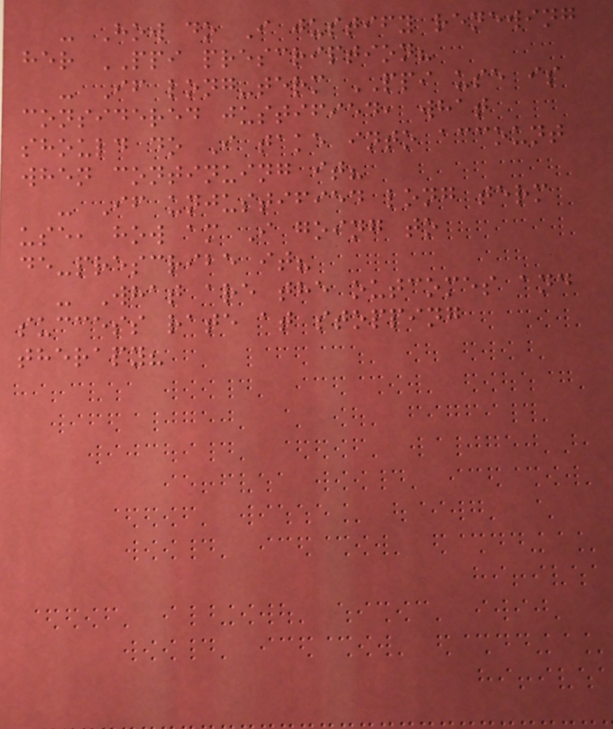- How do I justify renewing
her PPI prescription?
- If long-term PPI use is
considered justified, what
should do I take into account
when continuing it?
- If unjustified long term
use, how am I going to
de-prescribe it?
- What are the outcomes and
success rate at stopping
therapy?
